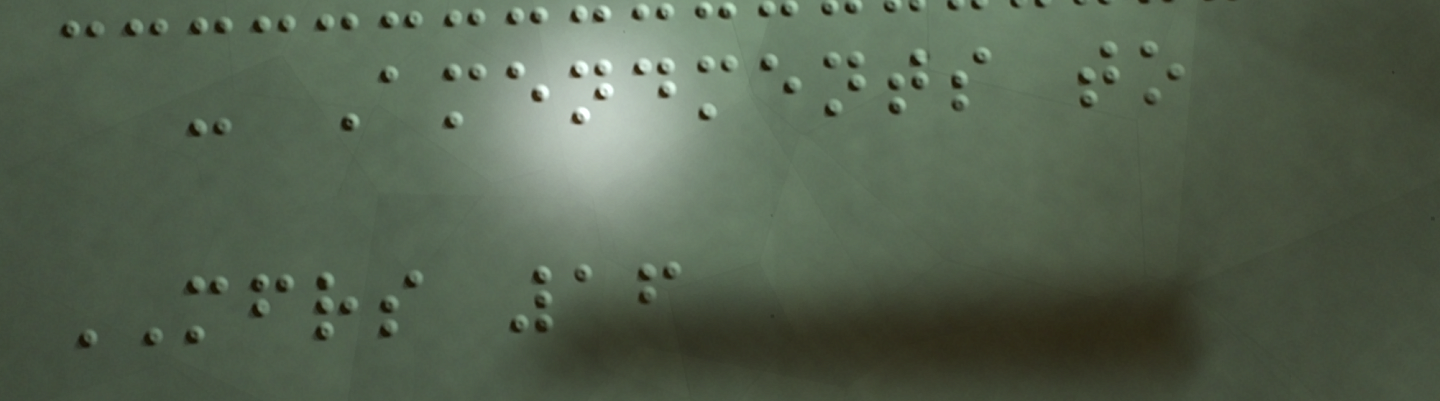- Amendments to
MFRS 16
